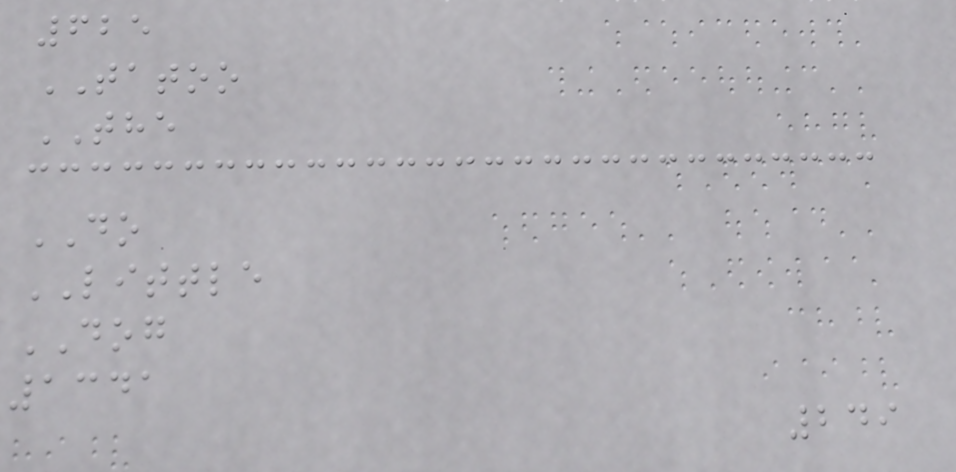625
TATOO
THE
DO
LITTLE
DOG
1341
249
